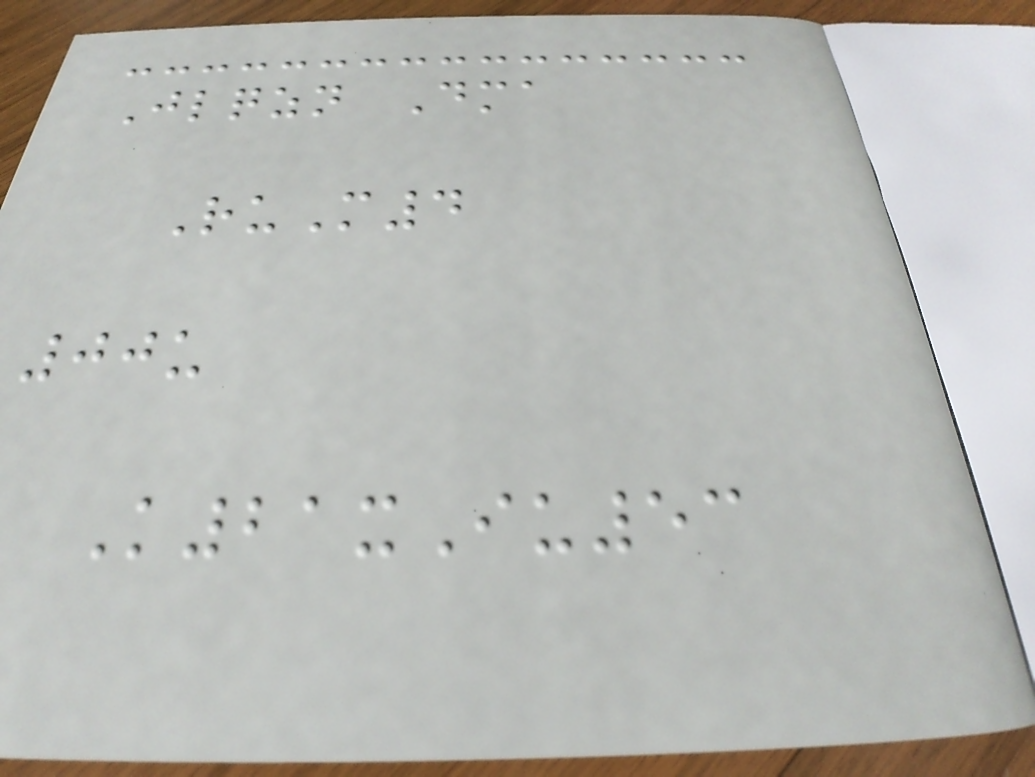Jlqzn Dma
RuM4
00u
K21xIu53
